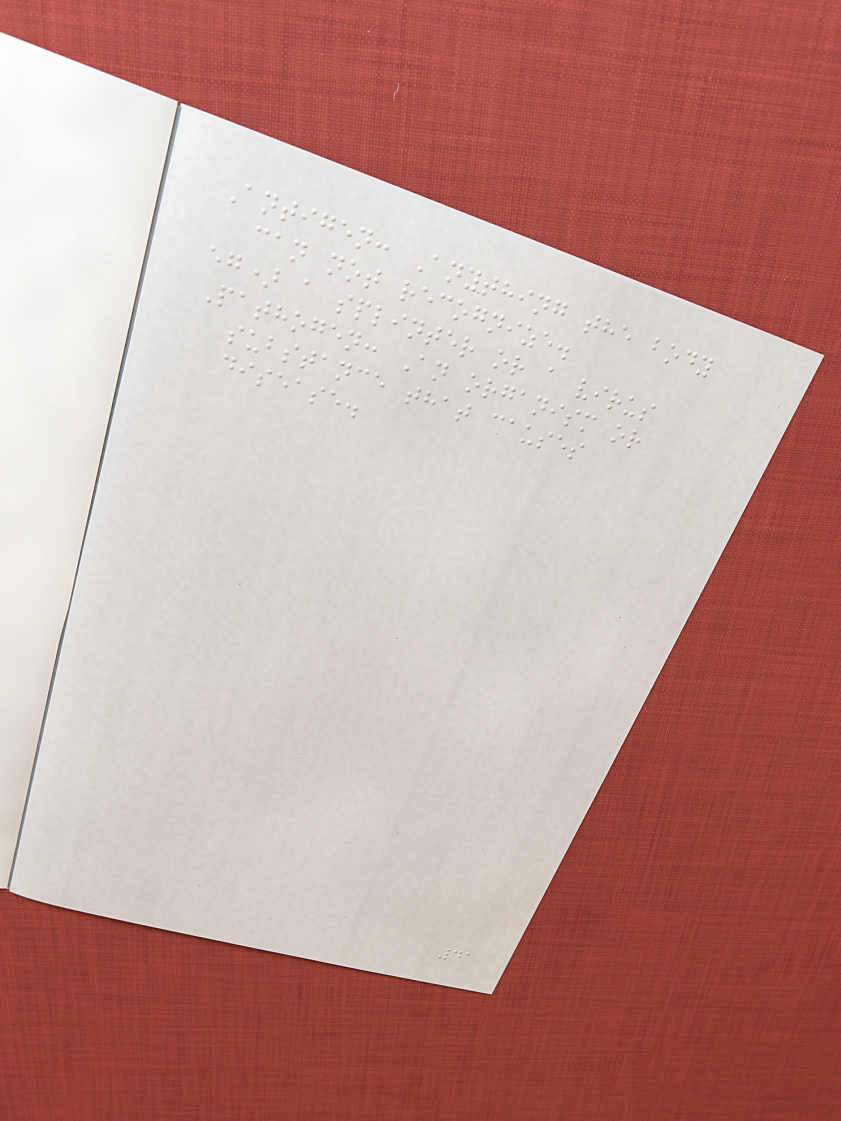Antigen: Anything the body
can not recognize.
eg) a splinter or a virus
Pathogen: An organism or
substance that causes
disease.
41
